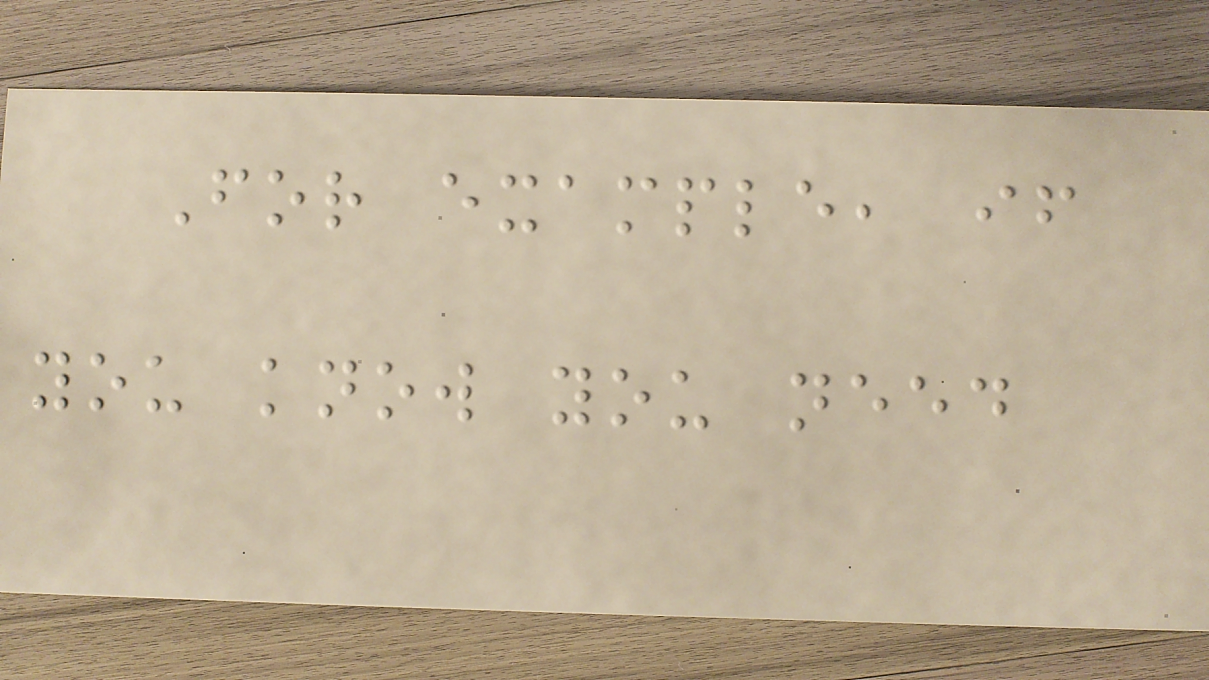For example, if
you know you need
